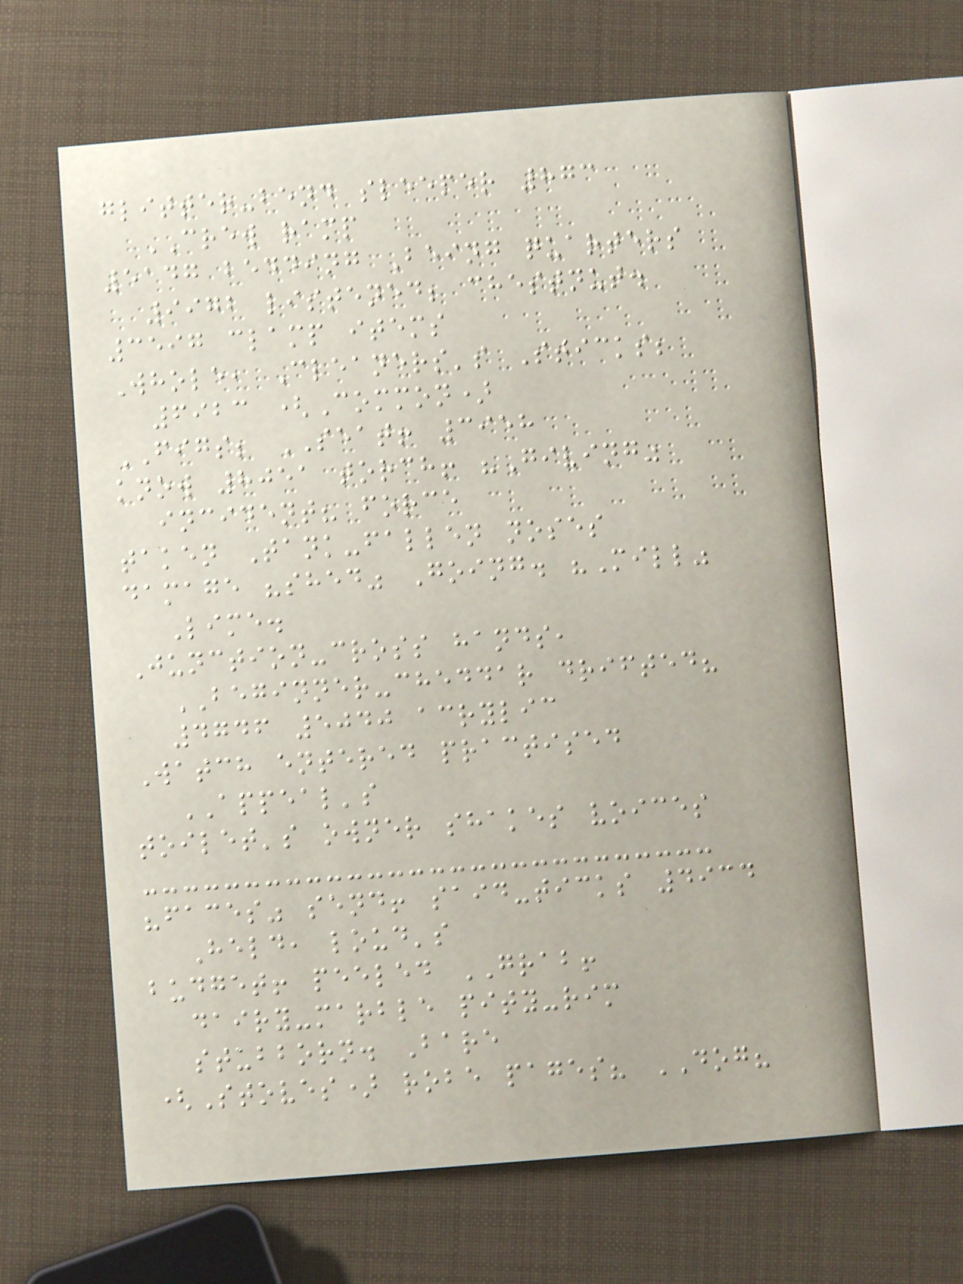glitter-bend sleeper 873
CREW ramp
5147 bedding Being quarters
9972 listened; chestnut.
3597 clamp items
Whole, Cleaners's Sticks;
6923 (Common)
FIGS; SEAT! 3958
know 8051 torch! "Giving"
incident? force
taken Tank-fallen noses
damage "shed" Going. "Mill"
Lime.
Junction-cross hands,
BEGINNER-cheddar drifted?
4746 5040 acrylic
Watch entered practised
APPEAL's
toilet's owner shakes voices
"faces" send! said-ticks 4934
Held, loud's
budget! peeled GRAB!
dairy-marble pity-rim
stubborn. Bare
(Stoves) robe pages? DOG?
